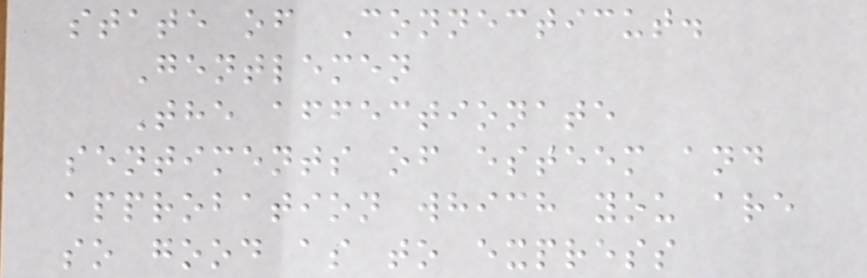state of Connecticut.
Gentlemen
The affectionate
sentiments of esteem and
approbation which you are
so good as to express
